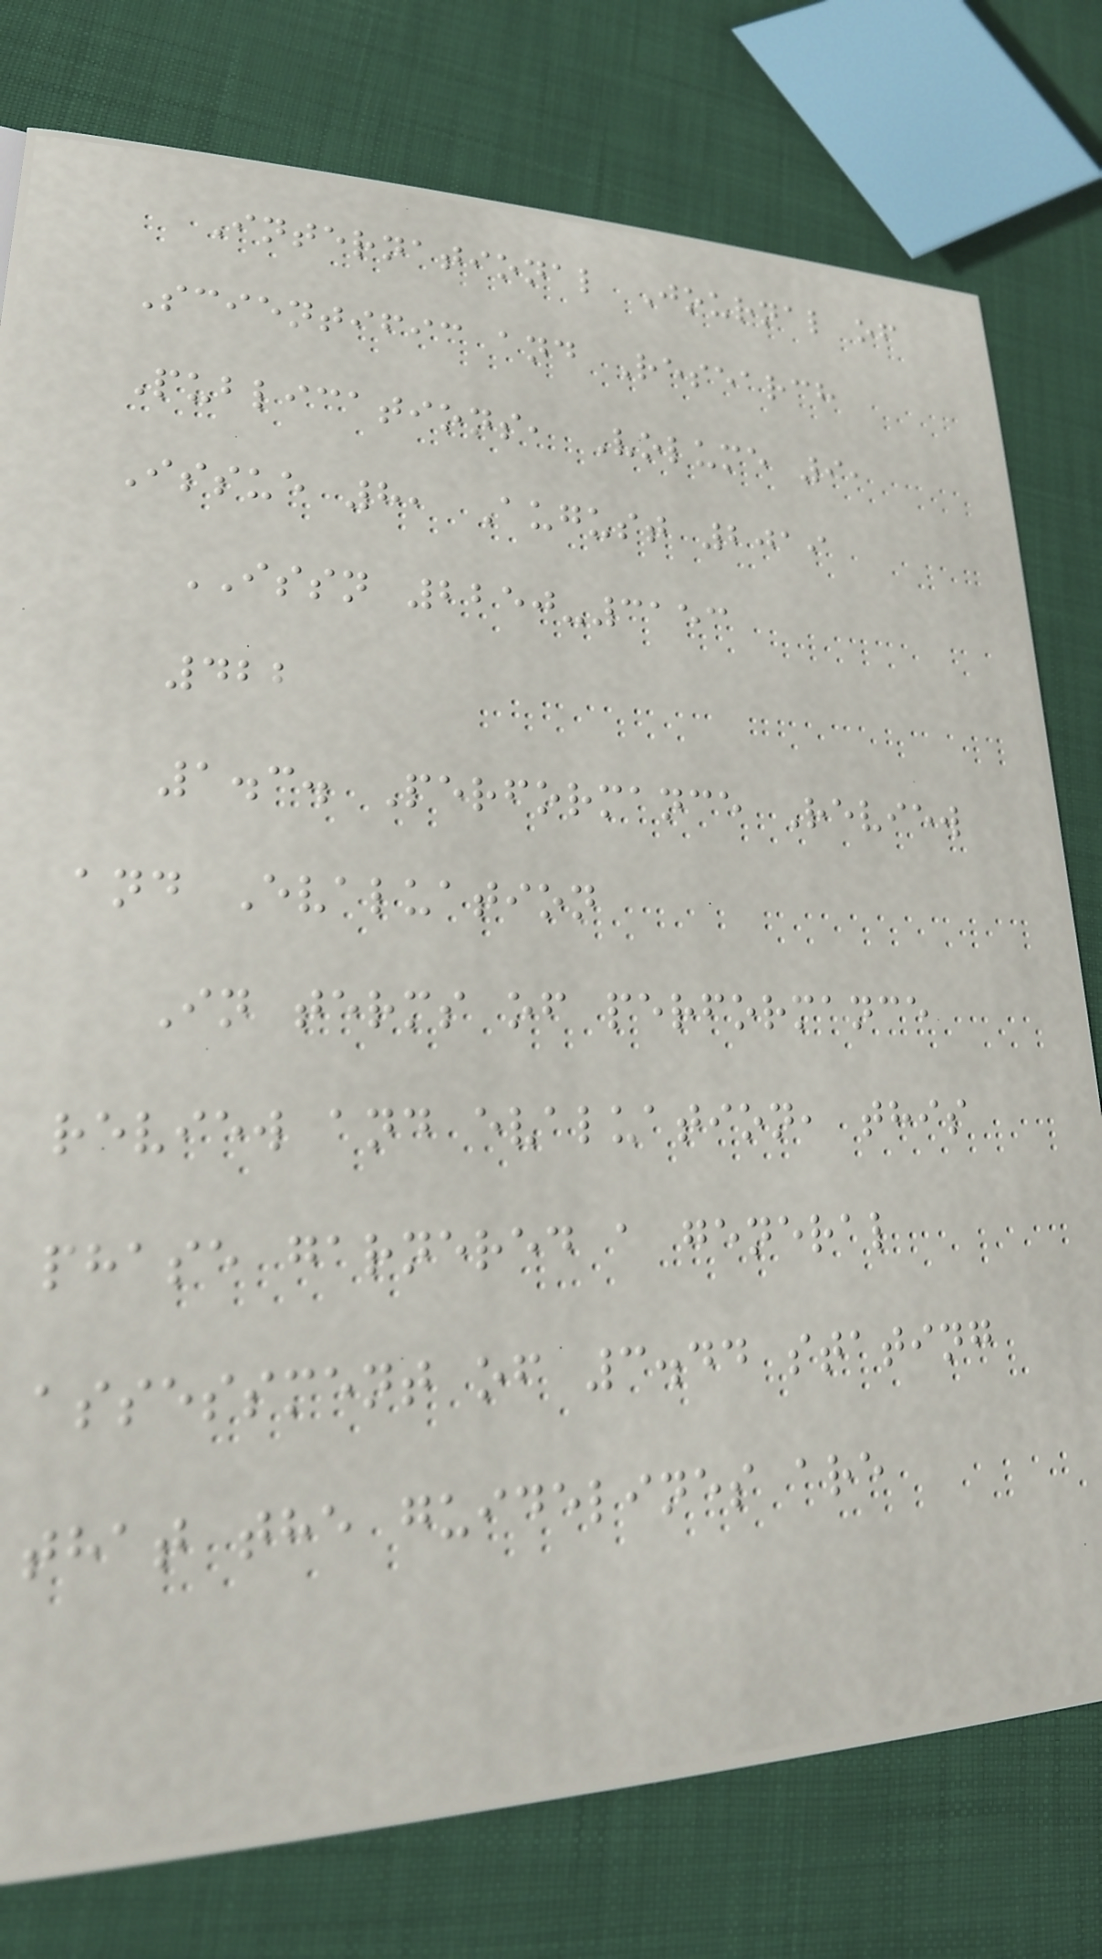International Journal of
Scientific and Research
Publications, Volume 9,
Issue 8, August 2019
ISSN 2250-3153
422
1.3. Performance Review
and Evaluation
In terms of performance
review and evaluation, this
phase garnered a general
assessment of 3.44 stating
that the guidelines are
